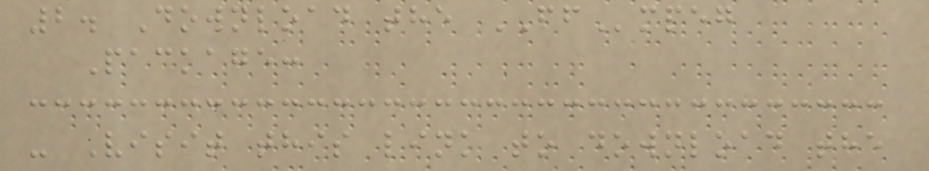2. Download the FFmpeg
Package:
- Visit this link to download the
